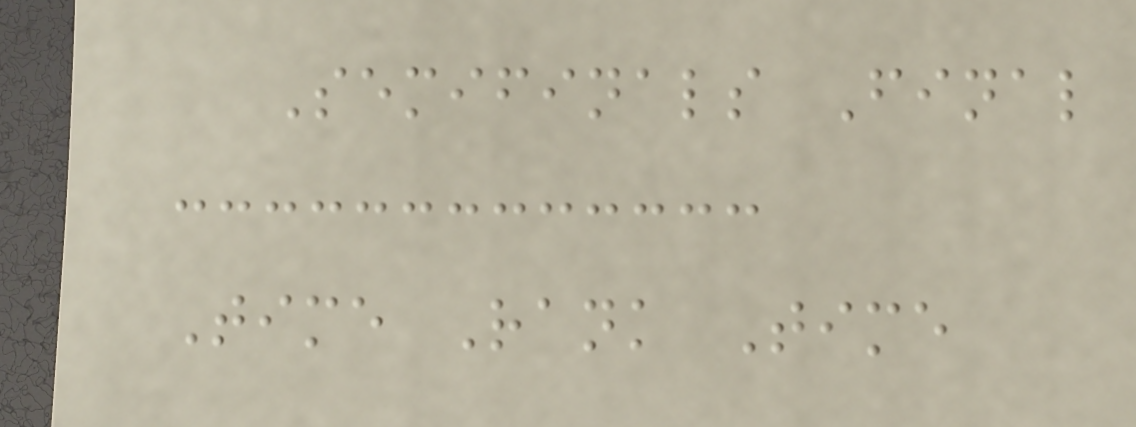Semifinals Final
Time Rank Time
